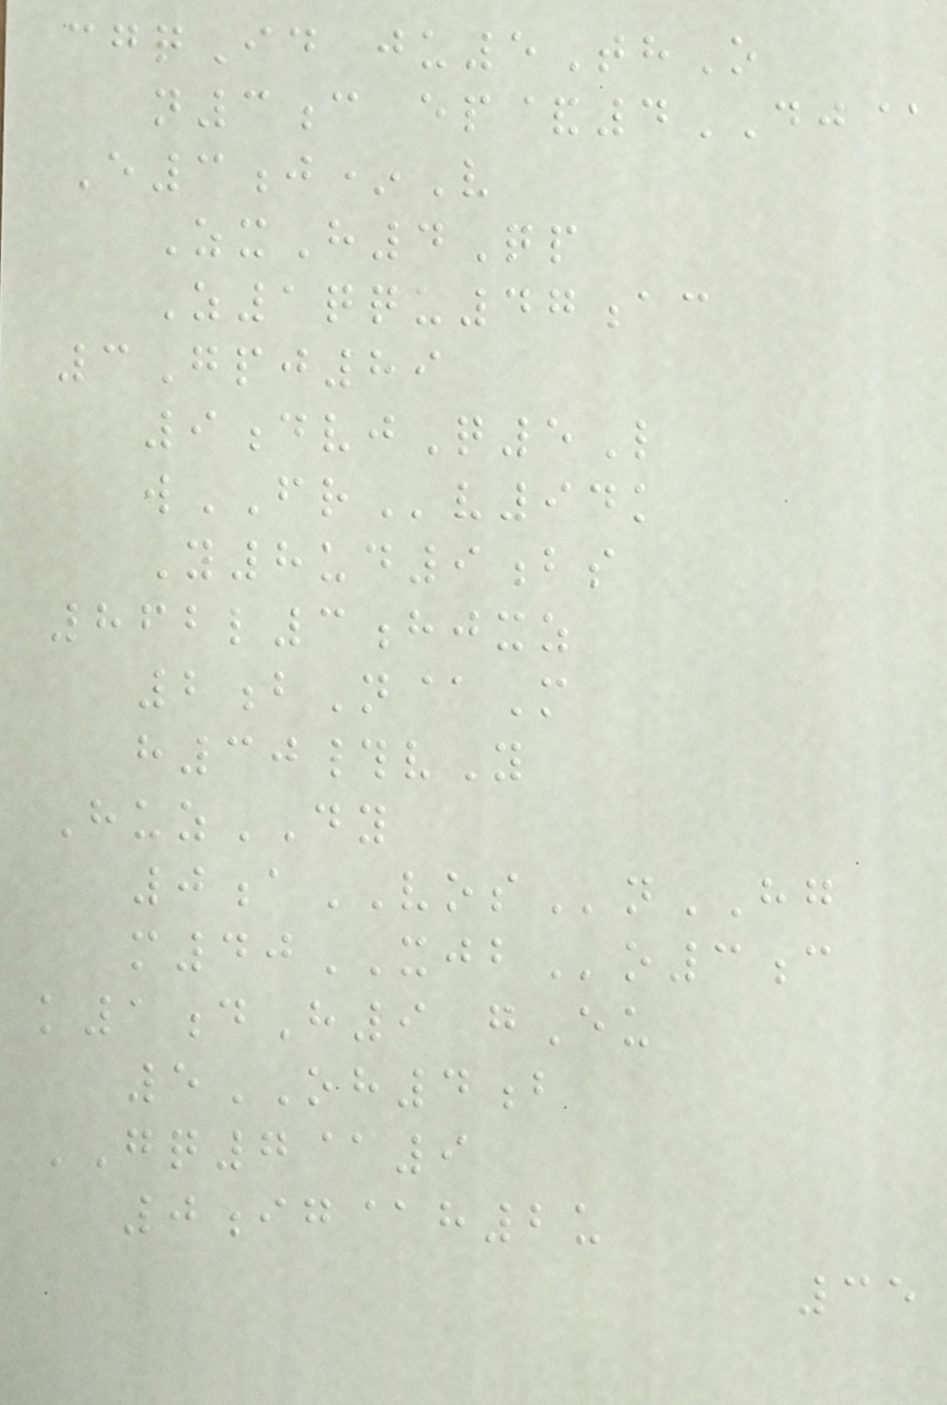cgqId ju5ThO
n3c ep&4DJ@
E3j*V
ZxH4Qp
Z1qqu47ac
3Gpj89
9dvjQ5L
wFRv94k
Y8ud9bs
862l3hjxz
2bN@M
h30#vY
HuzDY
0aVOSnHG
m40XJBo3c
k1dH9 gEu
5OH4b
GQ7@9
0ig@h2u
35
